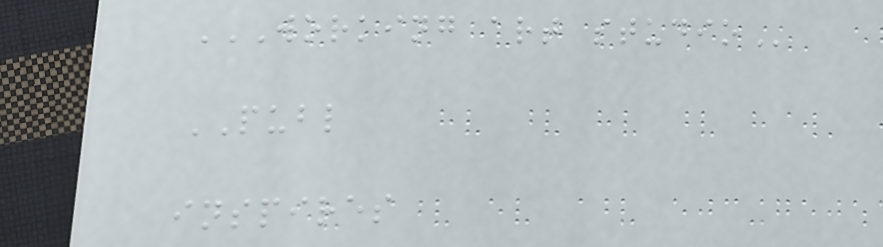WORKING ART STUDIO
PUBL
inspires
